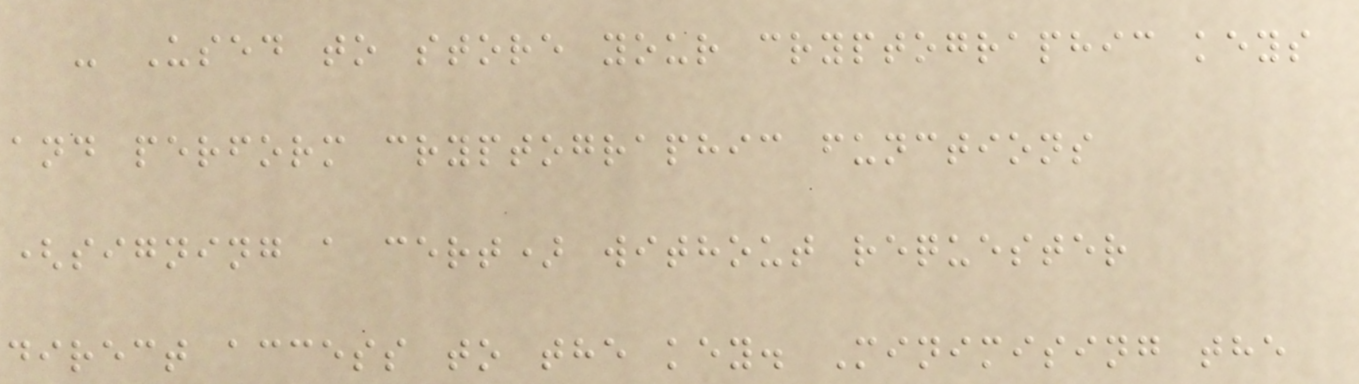- Used to store your cryptographic keys
and perform cryptographic functions
(signing a cert) without requester
direct access to the key. Minimising the
